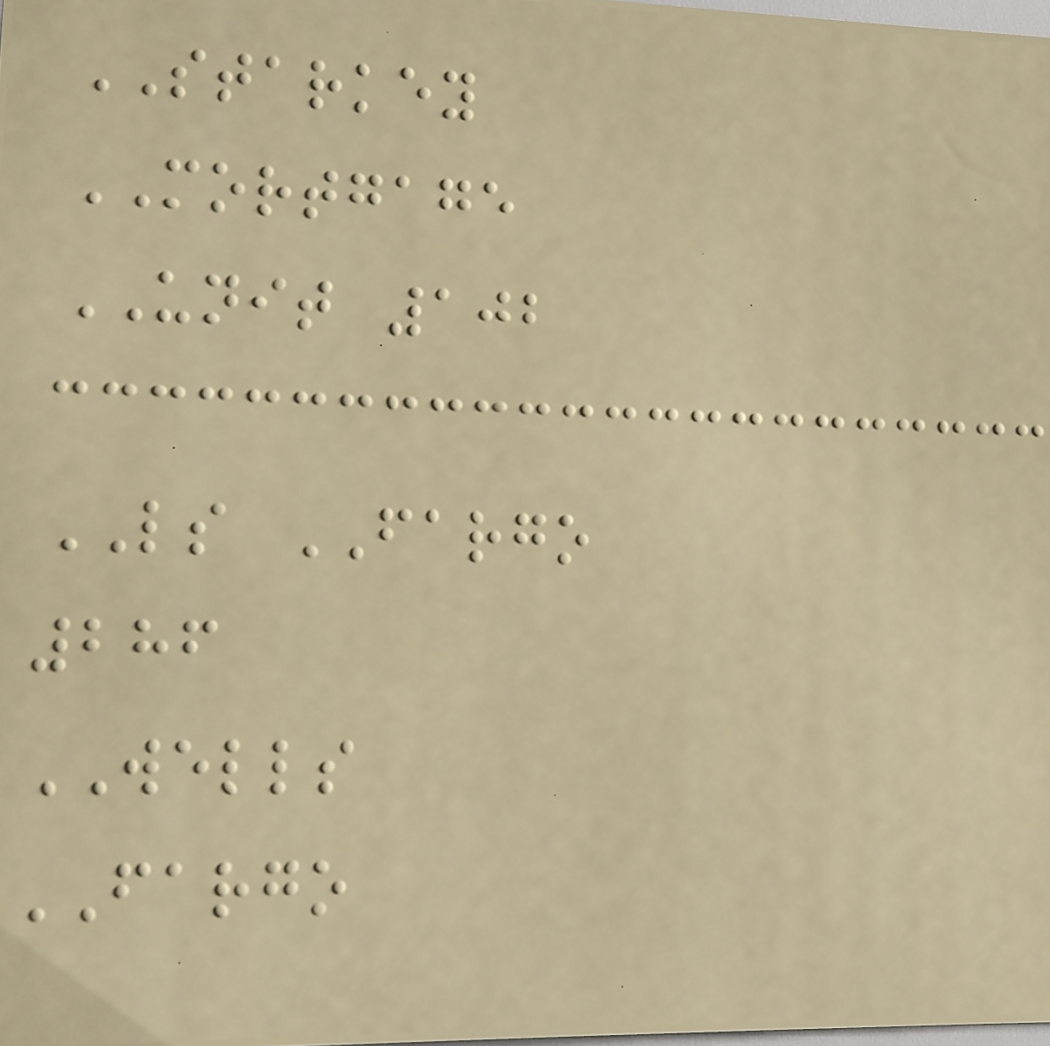STARKEY
MORTGAGE
UNIT 102
LS FARGO
286
WELLS
FARGO
